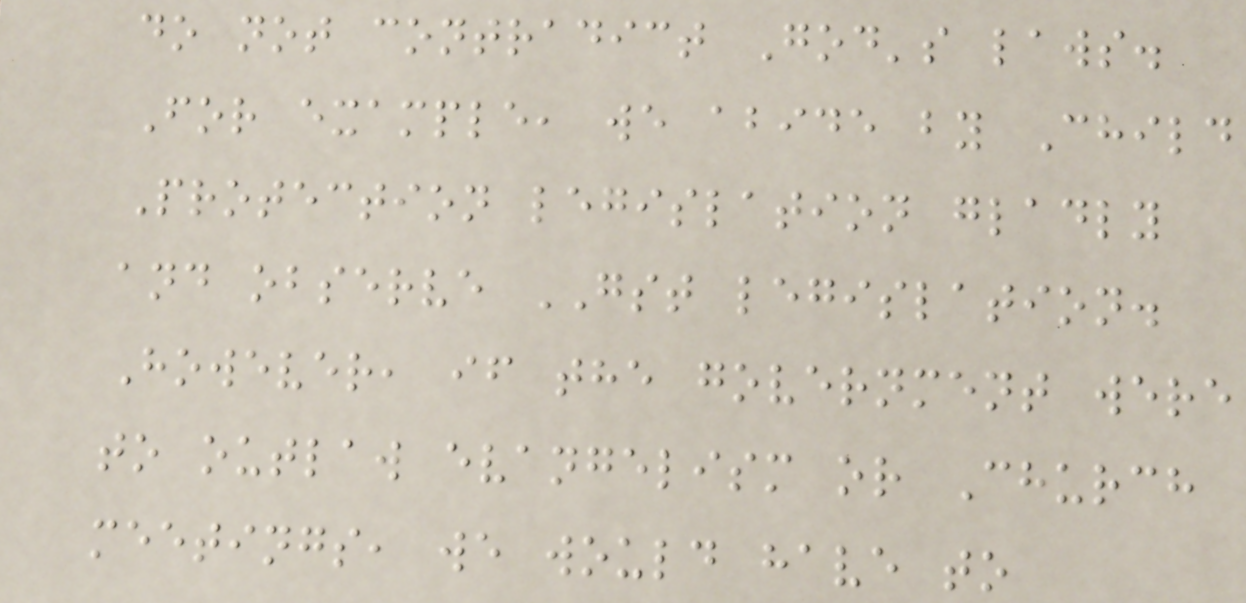do not contradict God's laws.
For example, we abide by Child
Protection legislation gladly
and observe GST legislation.
However, if the government were
to outlaw evangelism or Church
meetings, we would have to
